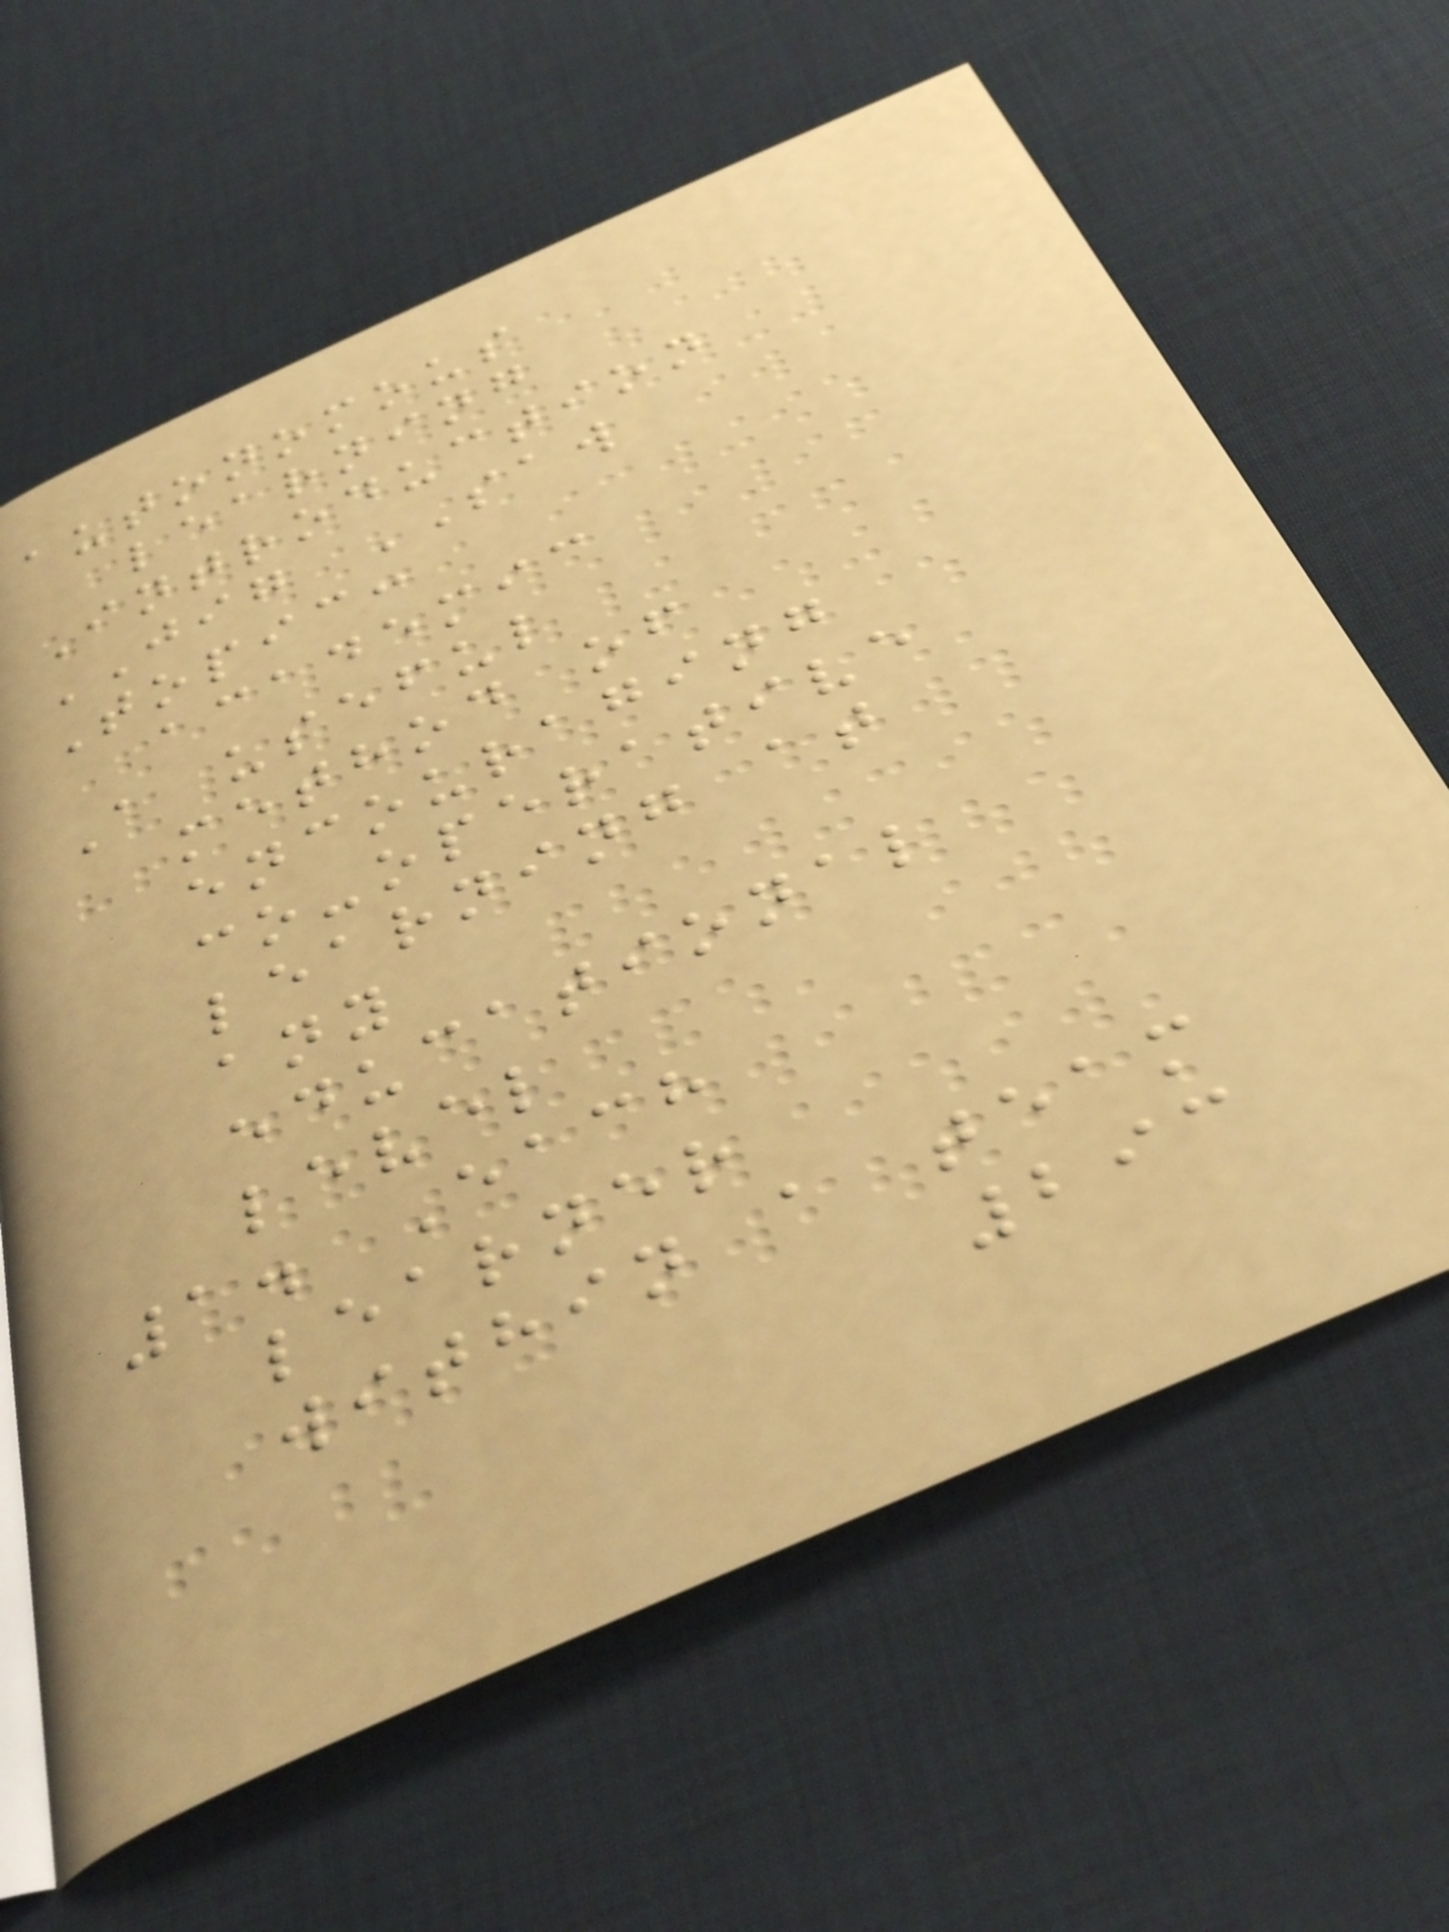autonomous
learning
Introduction
JIG SAW
Topic:
academic
A useful
method of
encouraging
co-operative
learning at
any
educational
level
1. Each
learner
within a team
293
